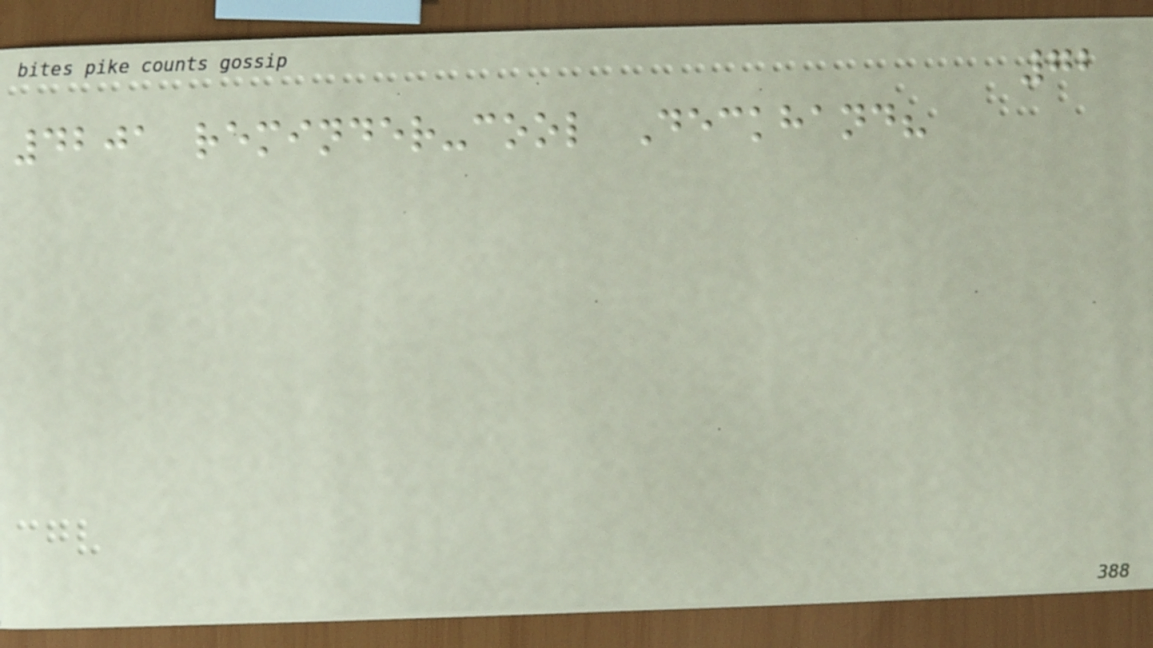72
4201 reminder-cool Deckhand?
